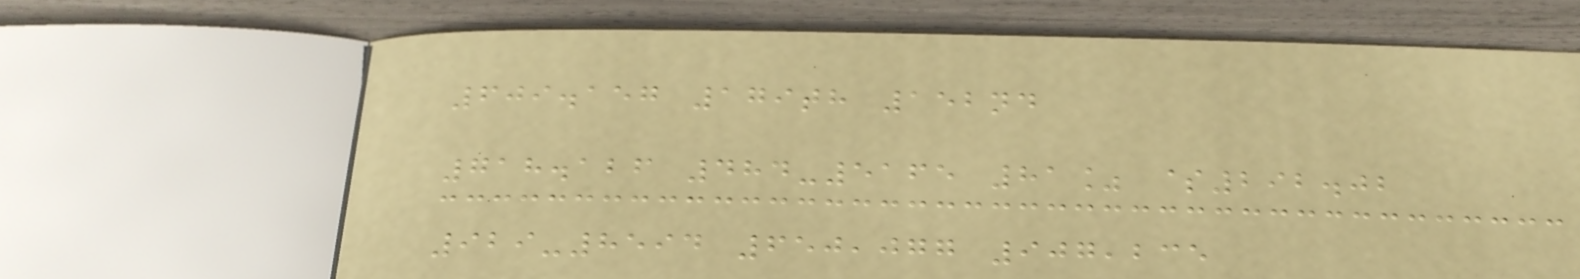609.157 179th 152nd
718.126 484-5165 81% $292.02
929-8594 650,077 907,235
